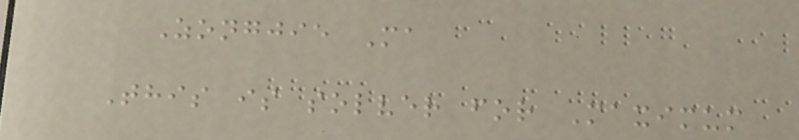Zongjie Ma
This is solver for Maximum
